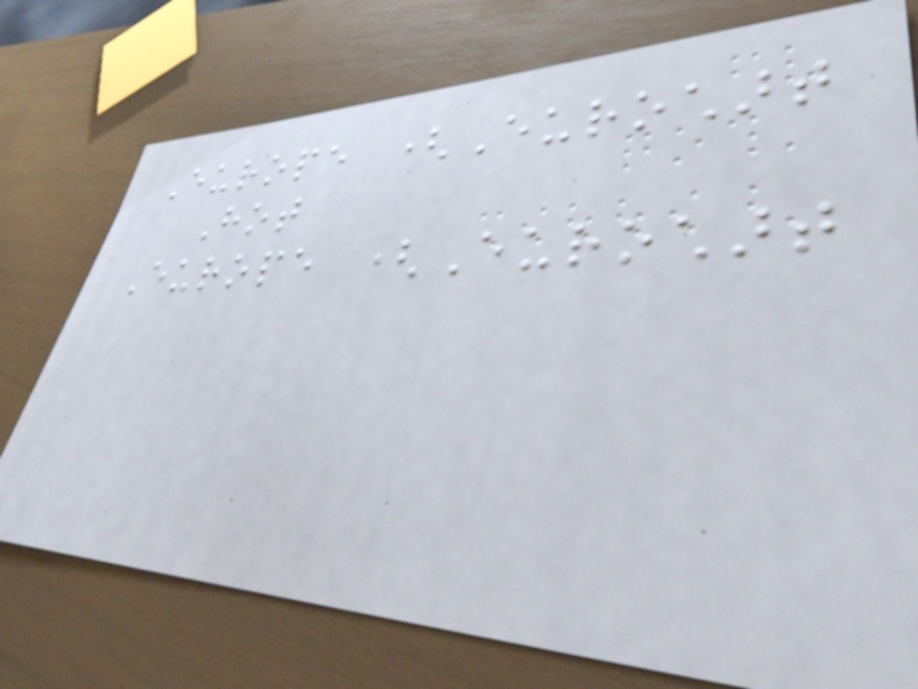Europe (Eurochart
Hot
Europe (Eurochart
